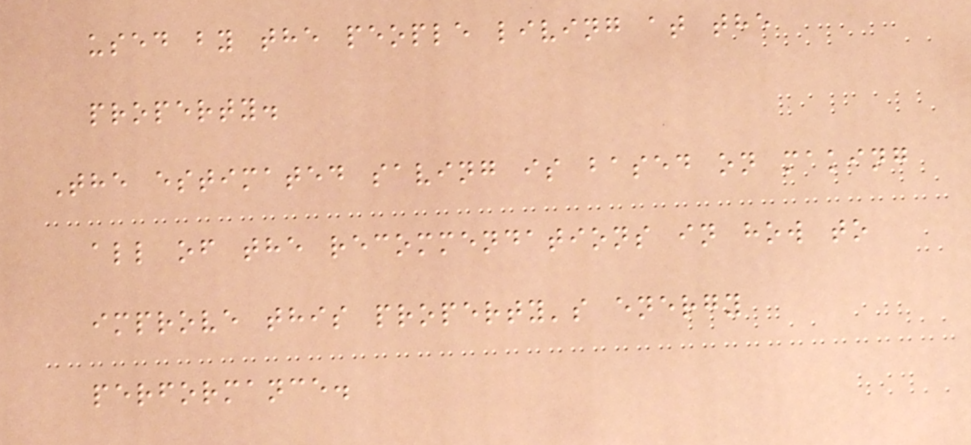used by the people living at the
property.
The estimated saving is based on making
all of the recommendations in how to
improve this property's energy
performance.
